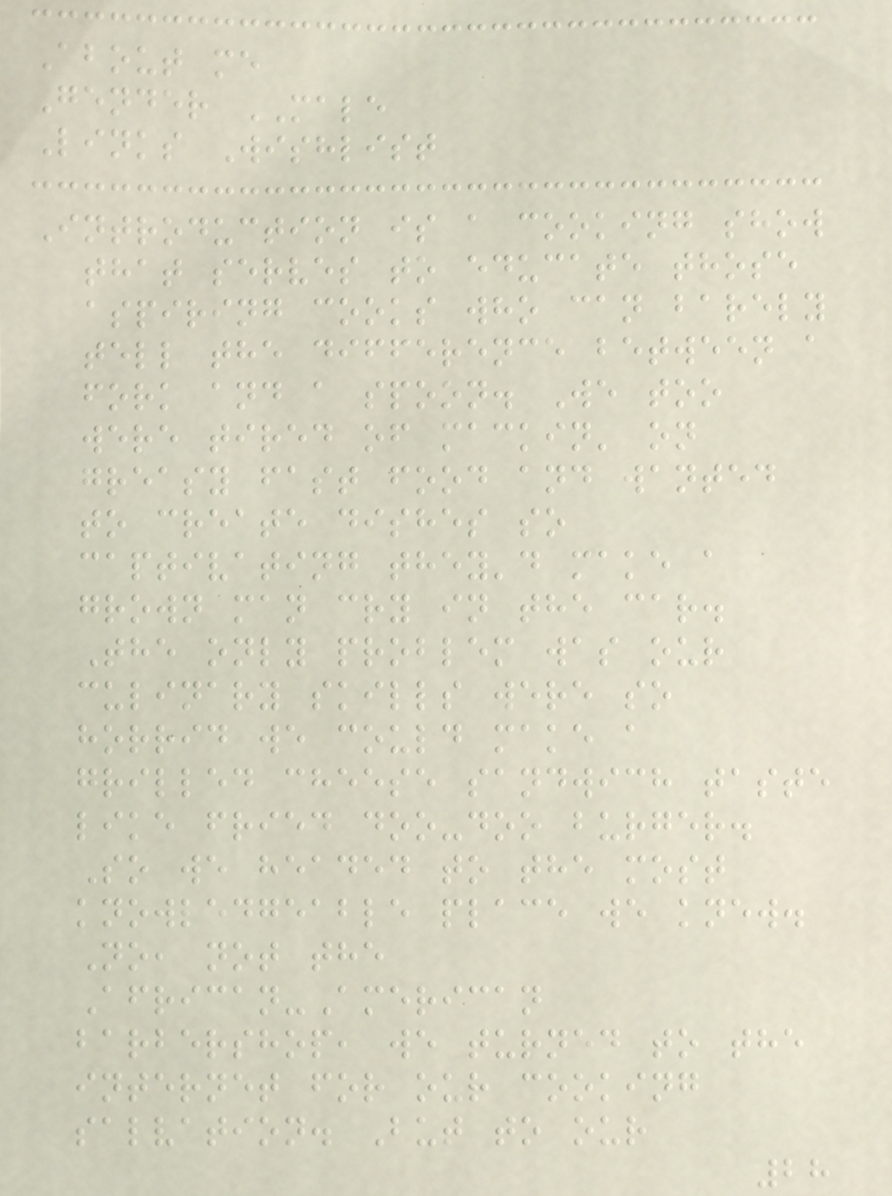About me
Gender MALE
Links Wishlist
Introduction is a cooking show
that serves to educate those
aspiring cooks who can barely
tell the difference between a
fork and a spoon. We too
were tired of mackin' on
greasy fast food and wanted
to create dishes so
captivating they'd make a
grown man cry in the car.
The only problem was our
culinary skills were so
horrid we could make a
grilled cheese sandwich taste
like fried doo-doo burger.
So we headed to the most
knowledgeable place we knew.
No, not the
African-American
barbershop, we turned to the
internet for our cooking
salvation. But to our
28
